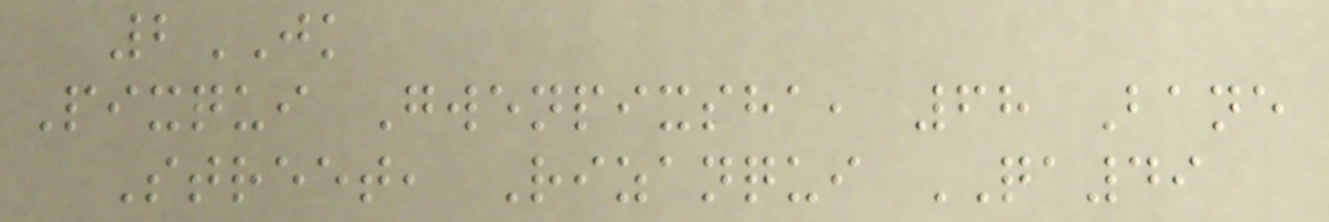2JK
Pixqui Gwenpixsha, 68 Bane
Street, Rizanqui QA49
